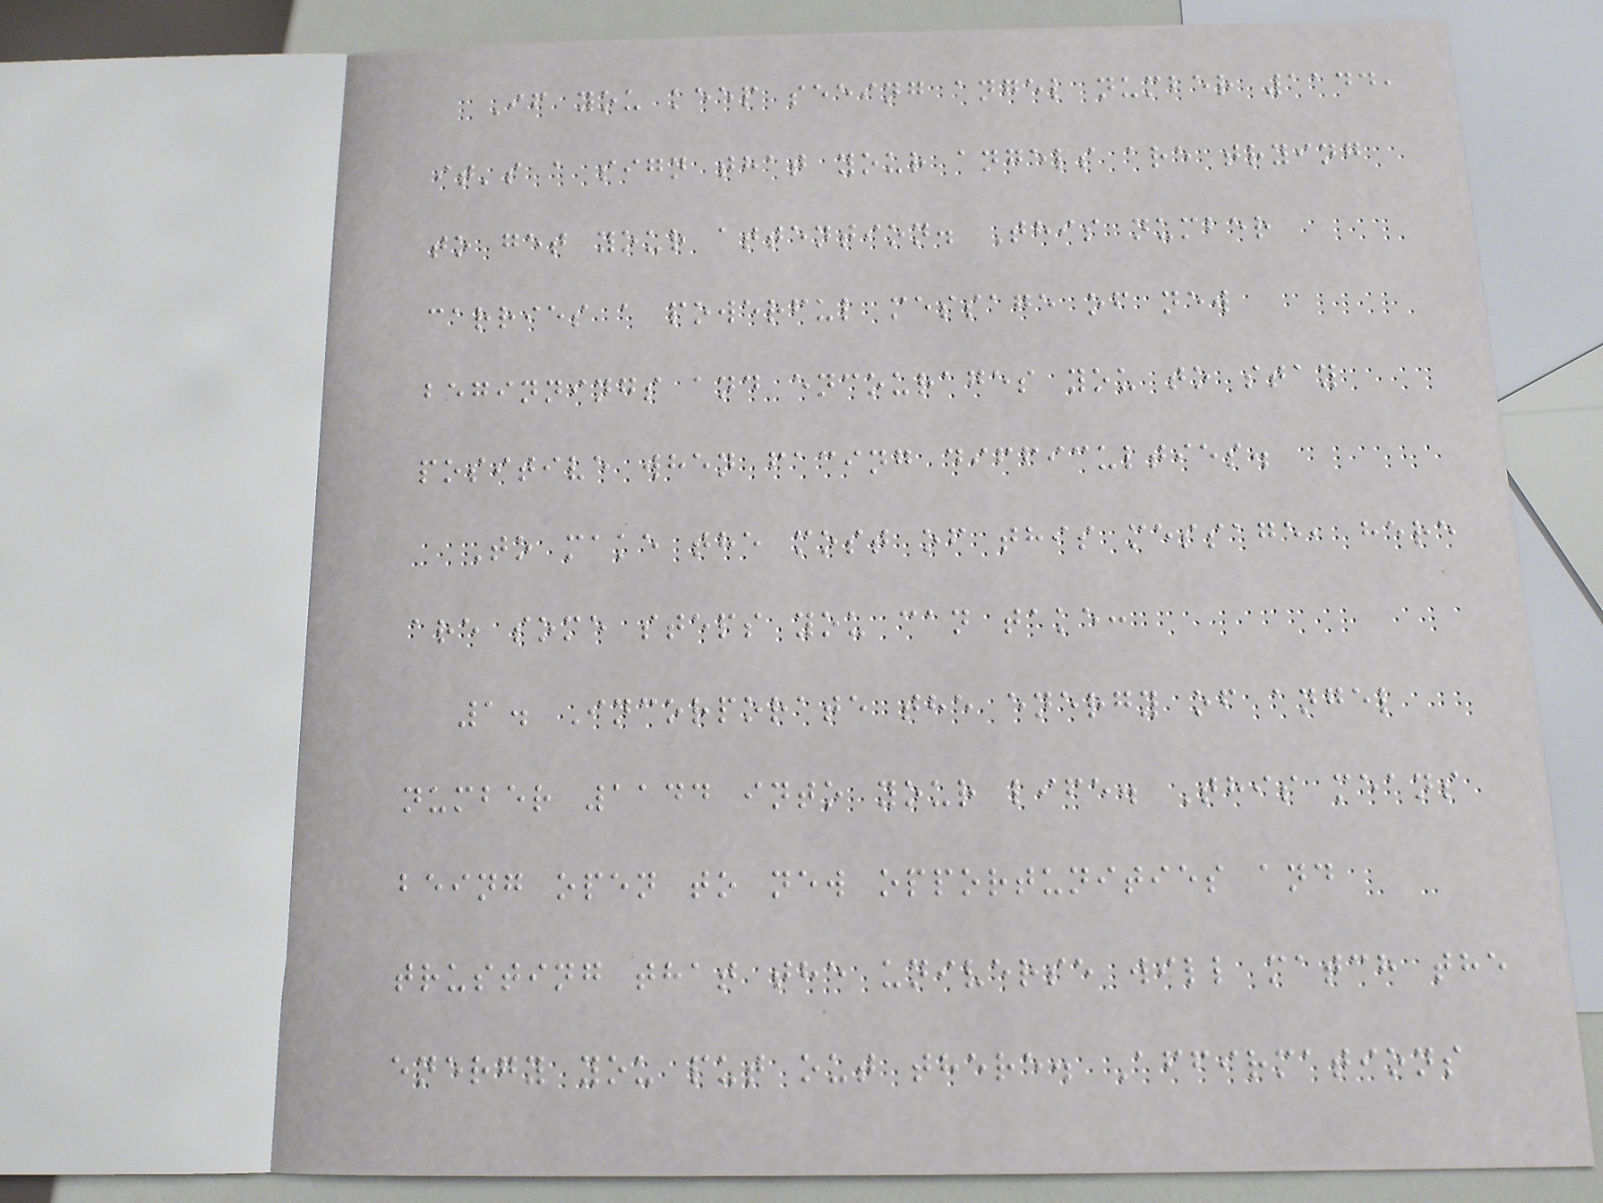If you keep seeing angel number 1144,
it's a sign that your angels are trying
to get your attention. This number
carries a powerful message of new
beginnings and encourages you to stay
positive when facing difficulties.
To make the most of this message, here
are some steps you can take:
1. Incorporate the energy of angel
number 1144 into your life. This means
being open to new opportunities and
trusting that the universe will match the
energy you put out there. Affirmations
